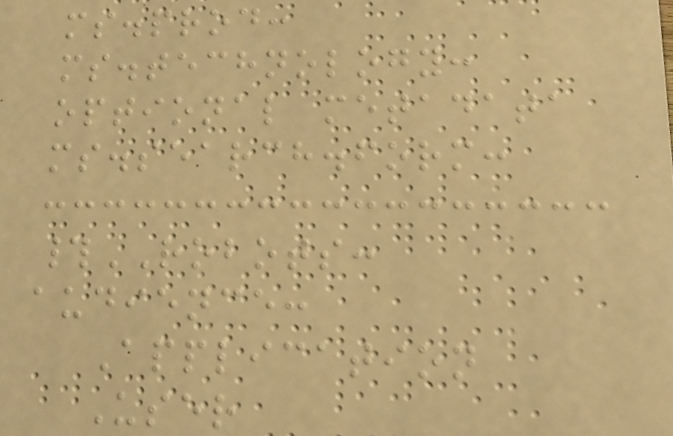ms.prod:
ms.technology:
optional metadata
ms.search.form:
#ROBOTS:
audience:
Application
User
